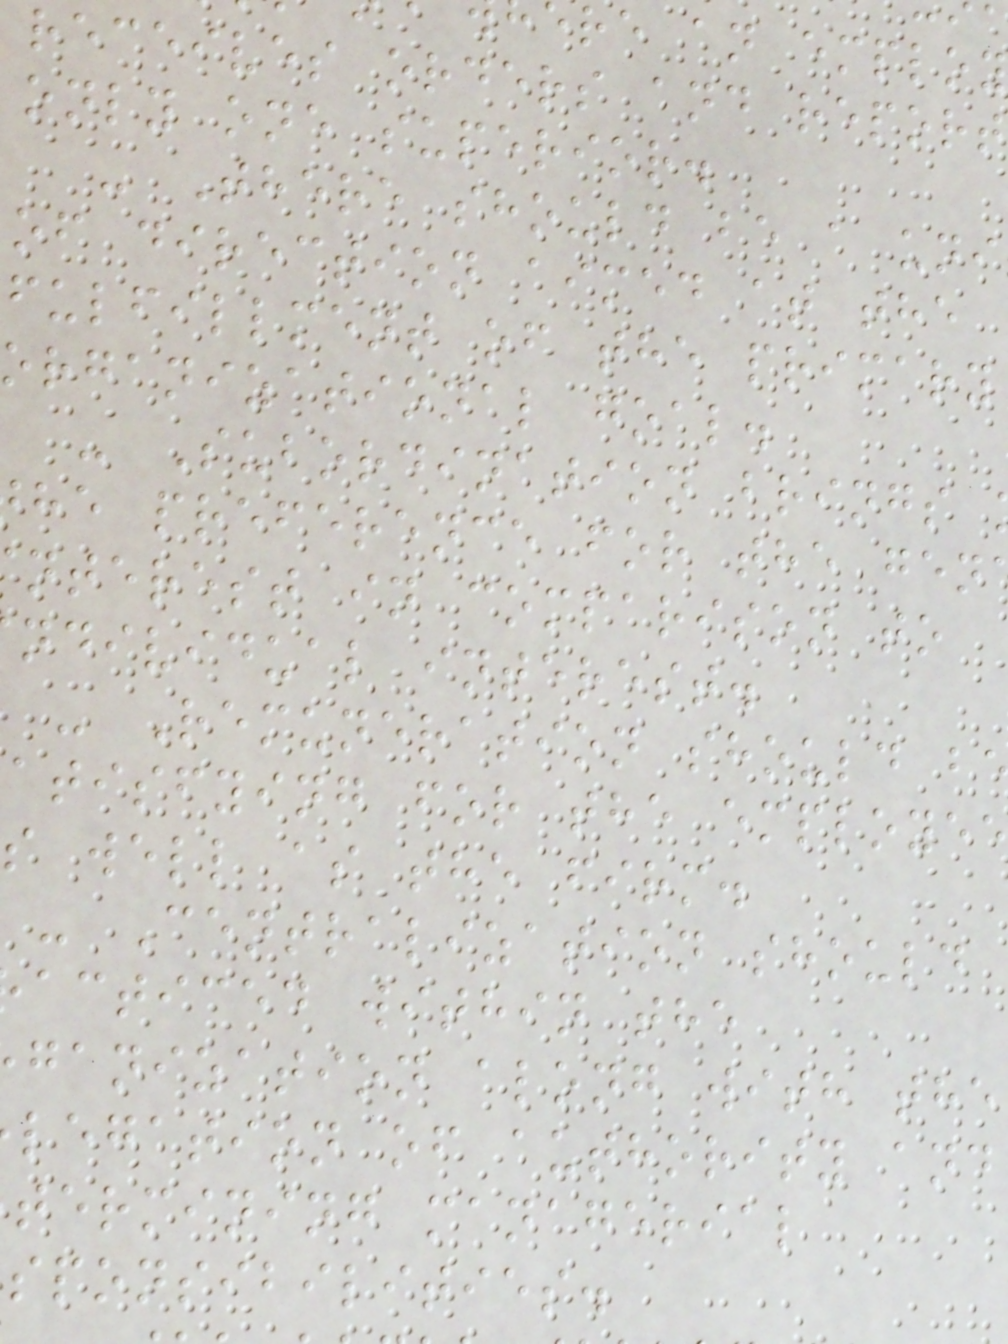re an employ
receives orders and report
only one superior.
- There should be a uni
of direction aimed at the
fulfillment of the primary
organizational goal.
- Subordination brings
he preference for the gen
nterest in comparison to
ndividual interest.
- Remuneration should b
atisfying for the employee
s well as the firm.
- Centralization should
acticed within the
ganization along with the
legation of authority and
termining managerial
sponsibilities.
